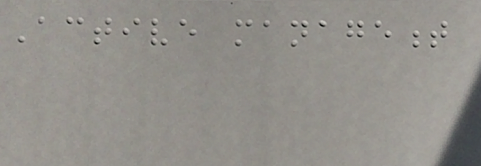Active management
